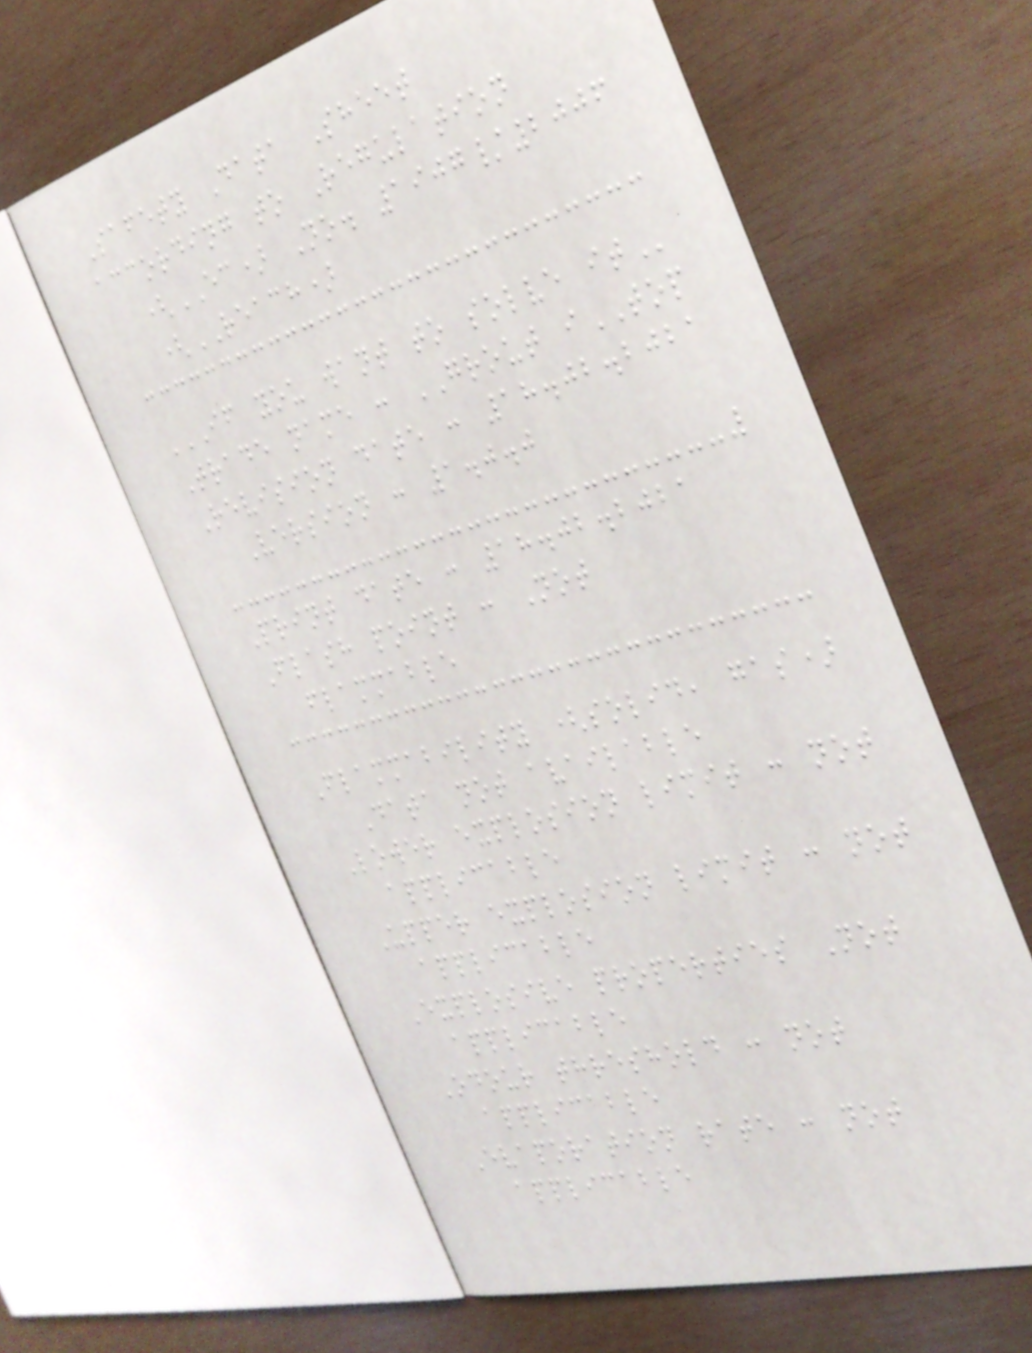Safety Data Sheet
according to Regulation
(EC) No. 1907/2006
(REACH)
IF YOU WANT TO SOLVE IT
Trade name : GROUT iTOP
Revision date : 18.02.2021
Version : 1.0.0
Print date : 18.02.2021
Flash point : Not
flammable
Flammability (solid, gas)
Data not available
Lower explosion limit : not
applicable
Upper explosion limit : not
applicable
Explosive properties Not
applicable
Odour threshold : not
applicable
Evaporation rate : not
applicable
